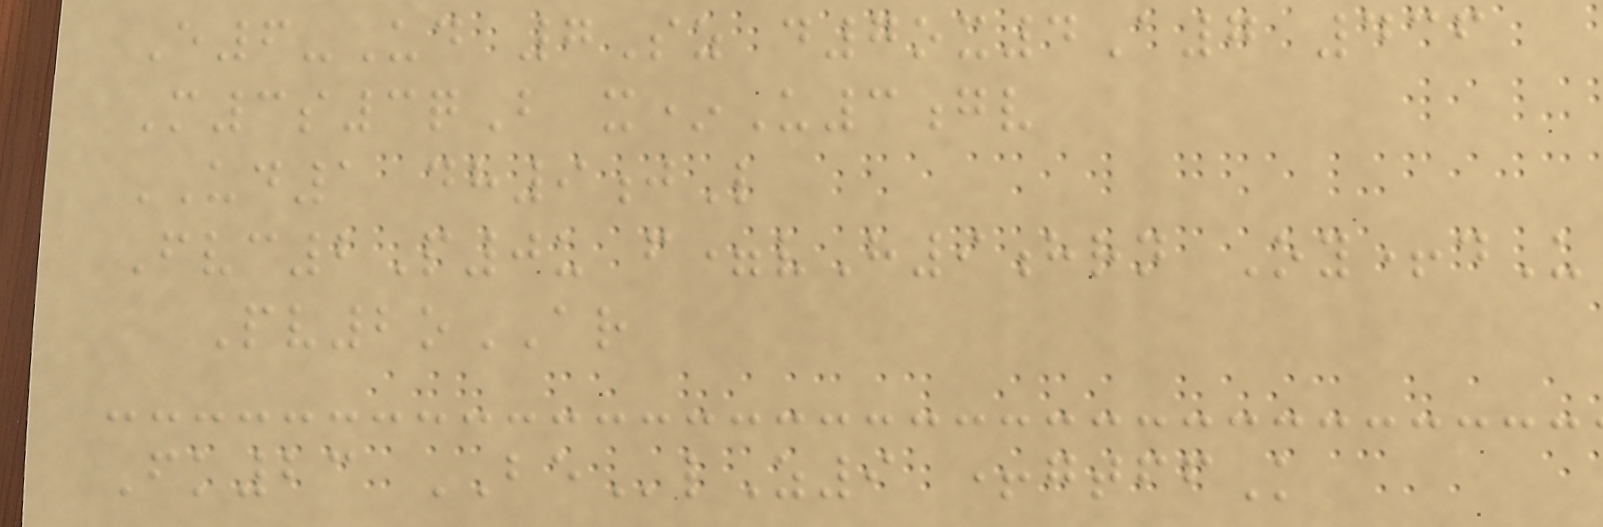E6-Ud 7Sz d7ox4A7 436
M3s3qB x*U3gv
UD1 dh9jL
Fvc2P0u f=vH9hrn Oy+dU
Pv2oAR
Fk23 BElZ9 +gtffK
